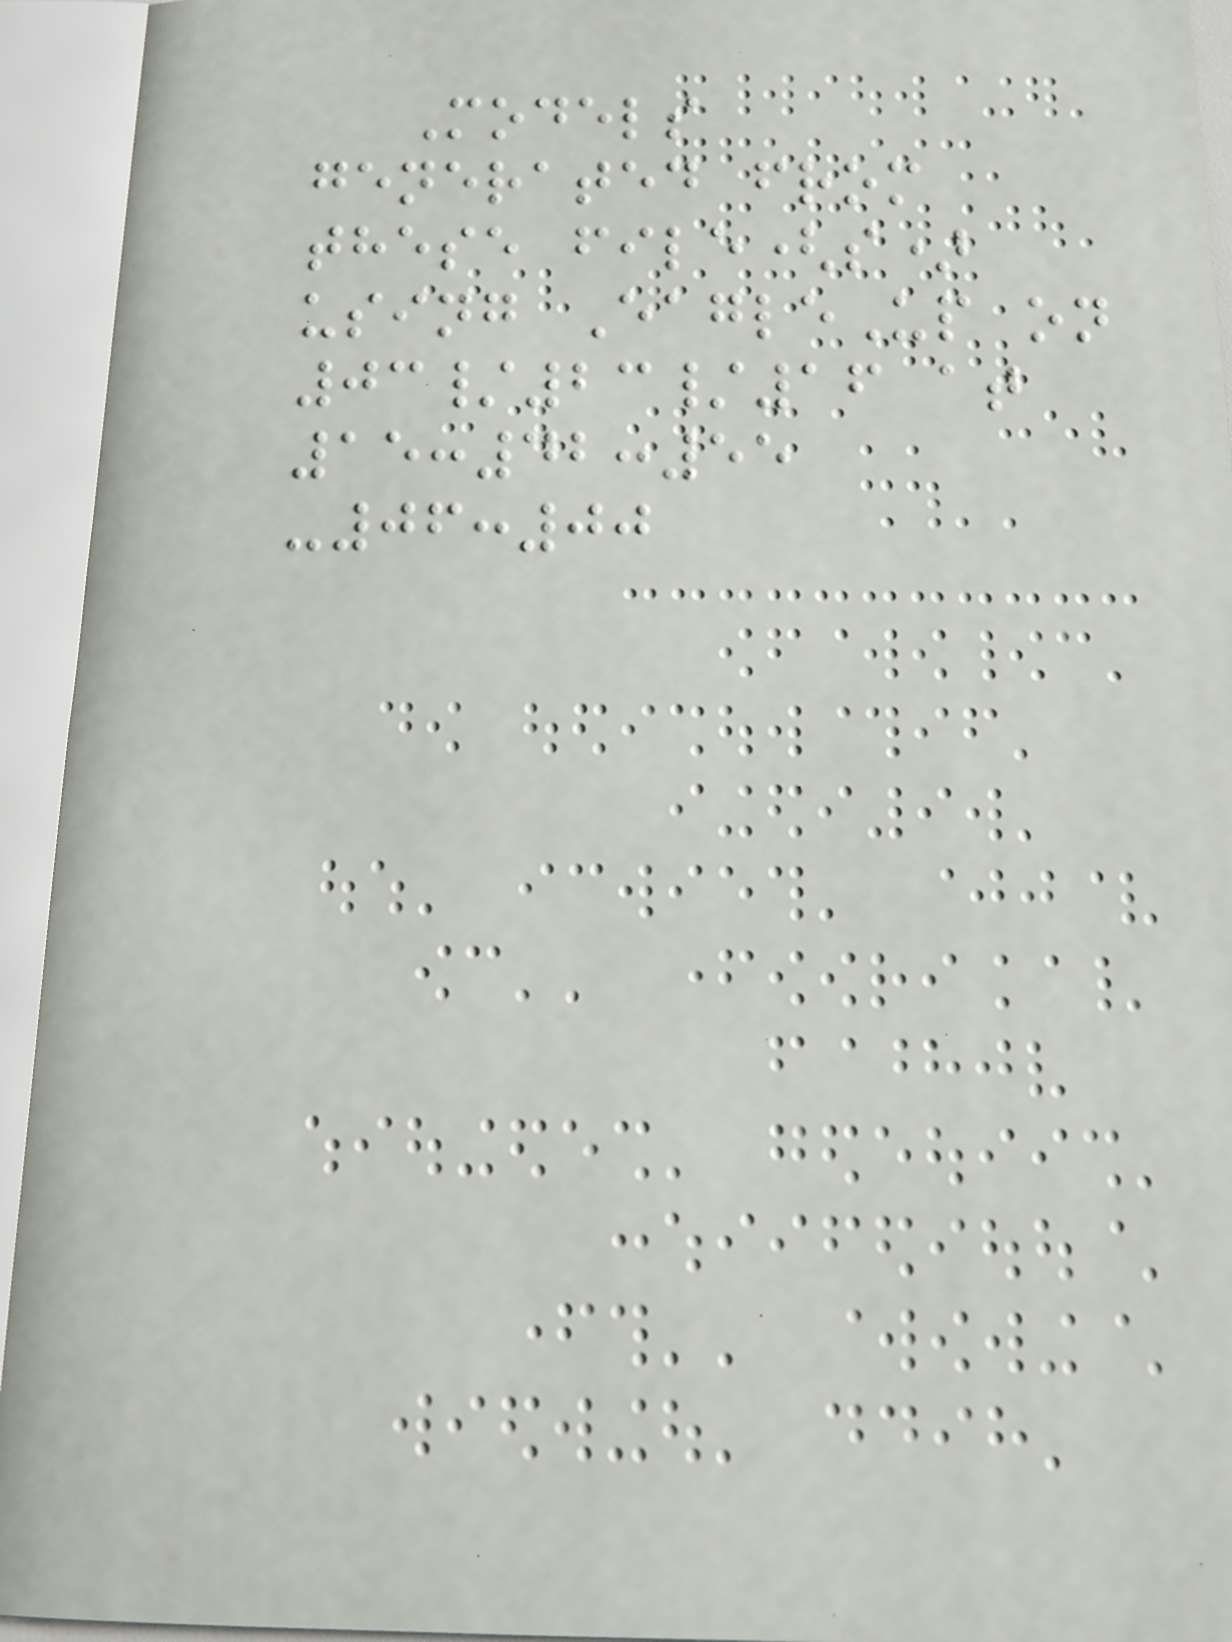Models
generated from
these file(s)
using EagleUp on
03/23/16 at
15:42:55
-06:00
